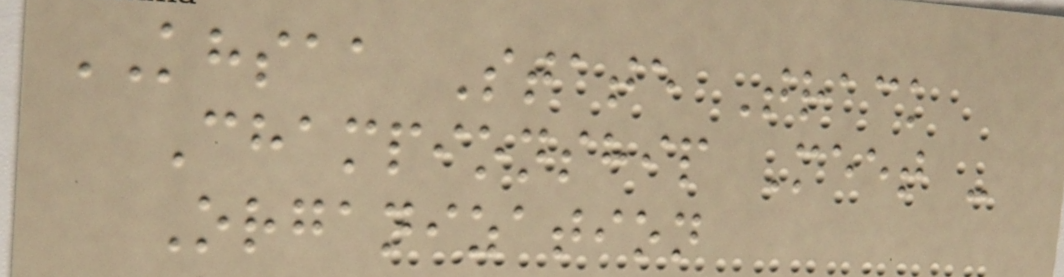KHSAA State Track
Championship Meet -
Organization
